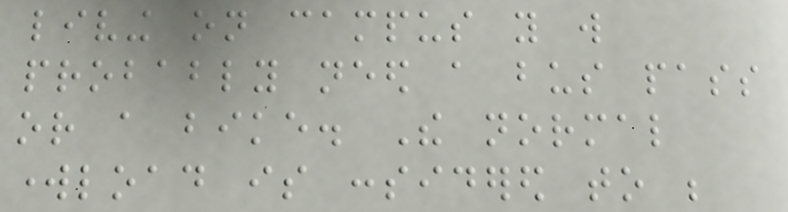living on campus you will
probably need a bus pass
or a bike. The normal
workload is considered to be
